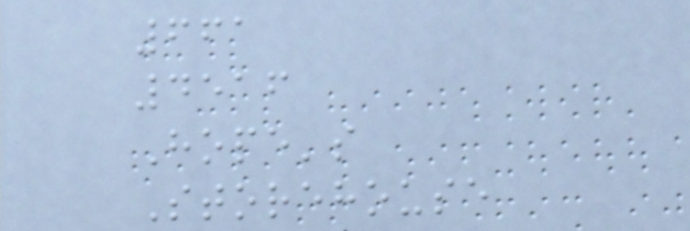661
4516
Hope's
Storehouse
